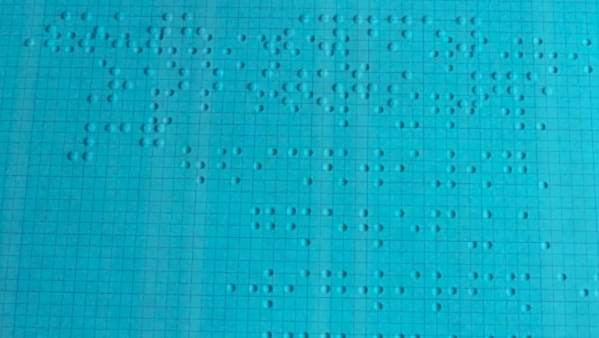South Sydney
Rabbitohs 75
37
